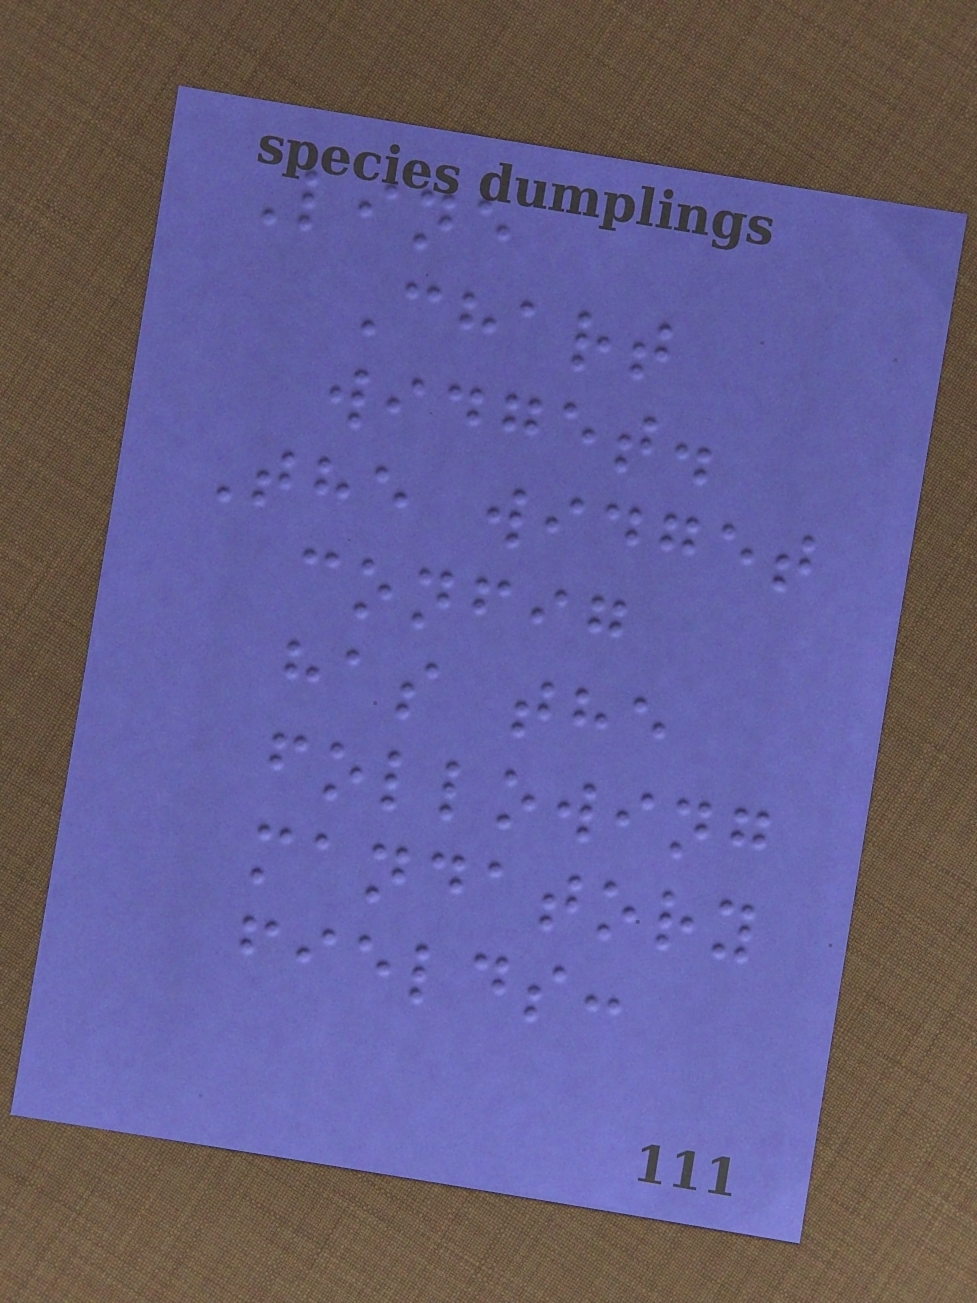Line
Chart
widget.
The widget
config
has the
following
mandatory
fields:
